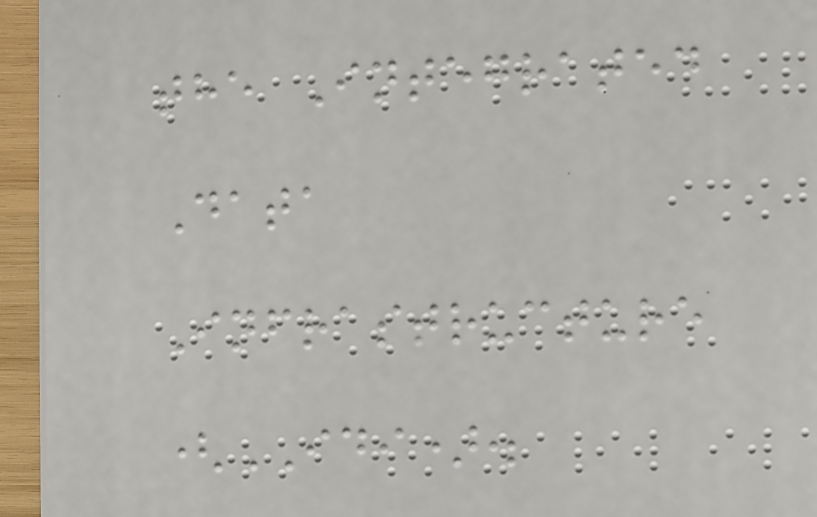the Integrated
Data
Infrastructure
(IDI).
